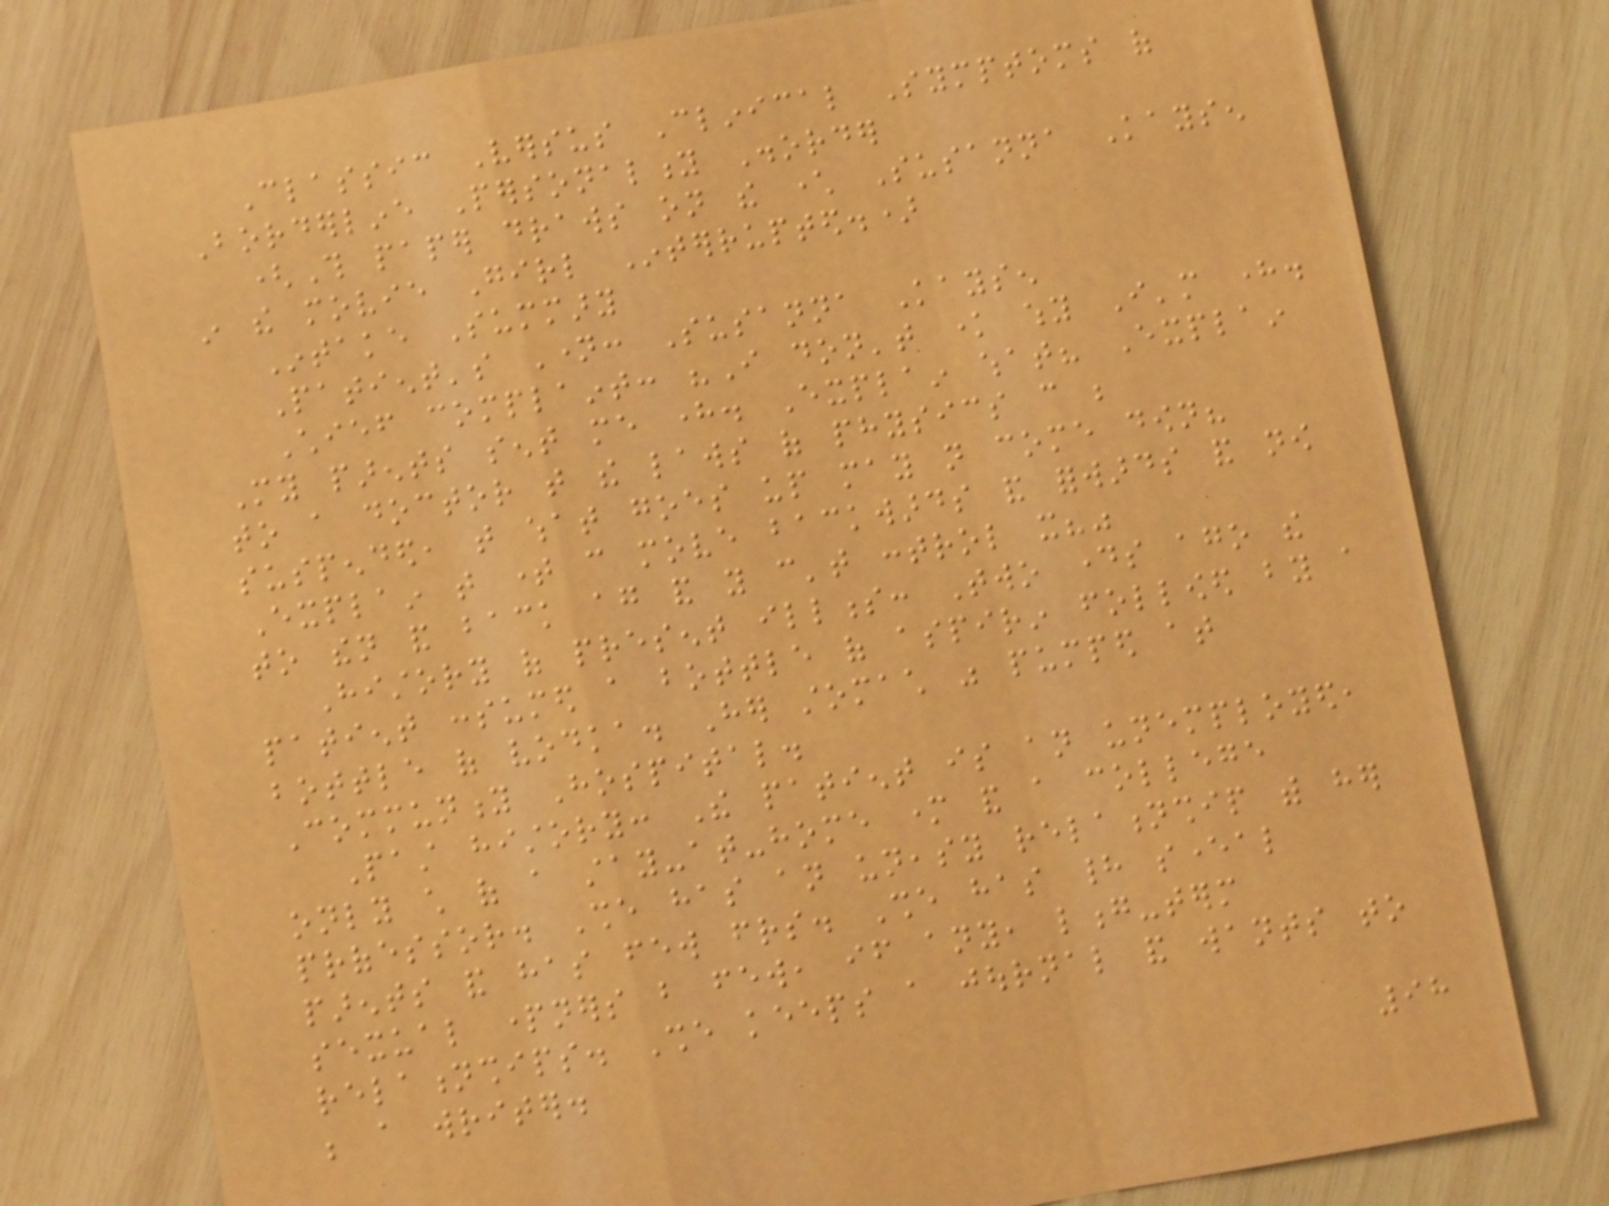Classic Versus Clinical Symptoms of
Borderline Personality Disorder
(This paper draws on the character Susanna Kaysen
in the movie Girl Interrupted.)
Intake Summary
Patient's Name: Susanna Kaysen
Chief complaint: "I don't know why I'm here.
My parents sent me here. Explain what? Explain
to a doctor that the laws of physics can be
suspended, that what goes up may not come down?
Explain that time can move backwards and forwards and now
to then and back again and you can't control it?"
History of present illness: Two days ago the
patient consumed a bottle of aspirin followed by a
bottle of vodka. Her stomach was pumped at
Community Hospital.
Past history: The patient is an unemployed,
only child of a stay-at-home mother and a college
professor. She has an uneasy relationship with her
parents and has few friends. She has had several
sexual partners but few, if any, long-term
relationships. She keeps a journal and wants to
be a writer.
98
